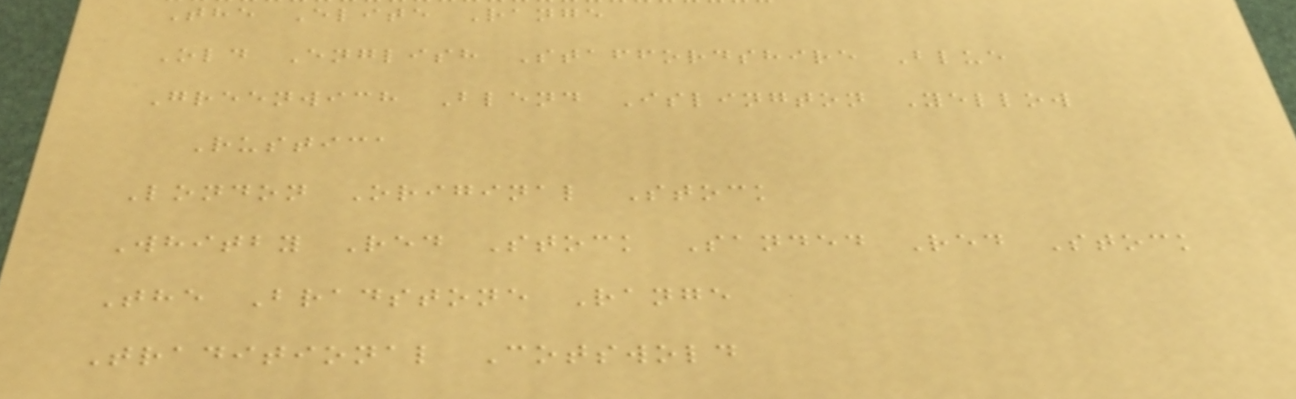The Elite Range
Old English Staffordshire Blue
Greenwich Blend Islington Yellow
Rustica
London Original Stock
Whitby Red Stock Sanded Red Stock
The Bradstone Range
Traditional Cotswold
